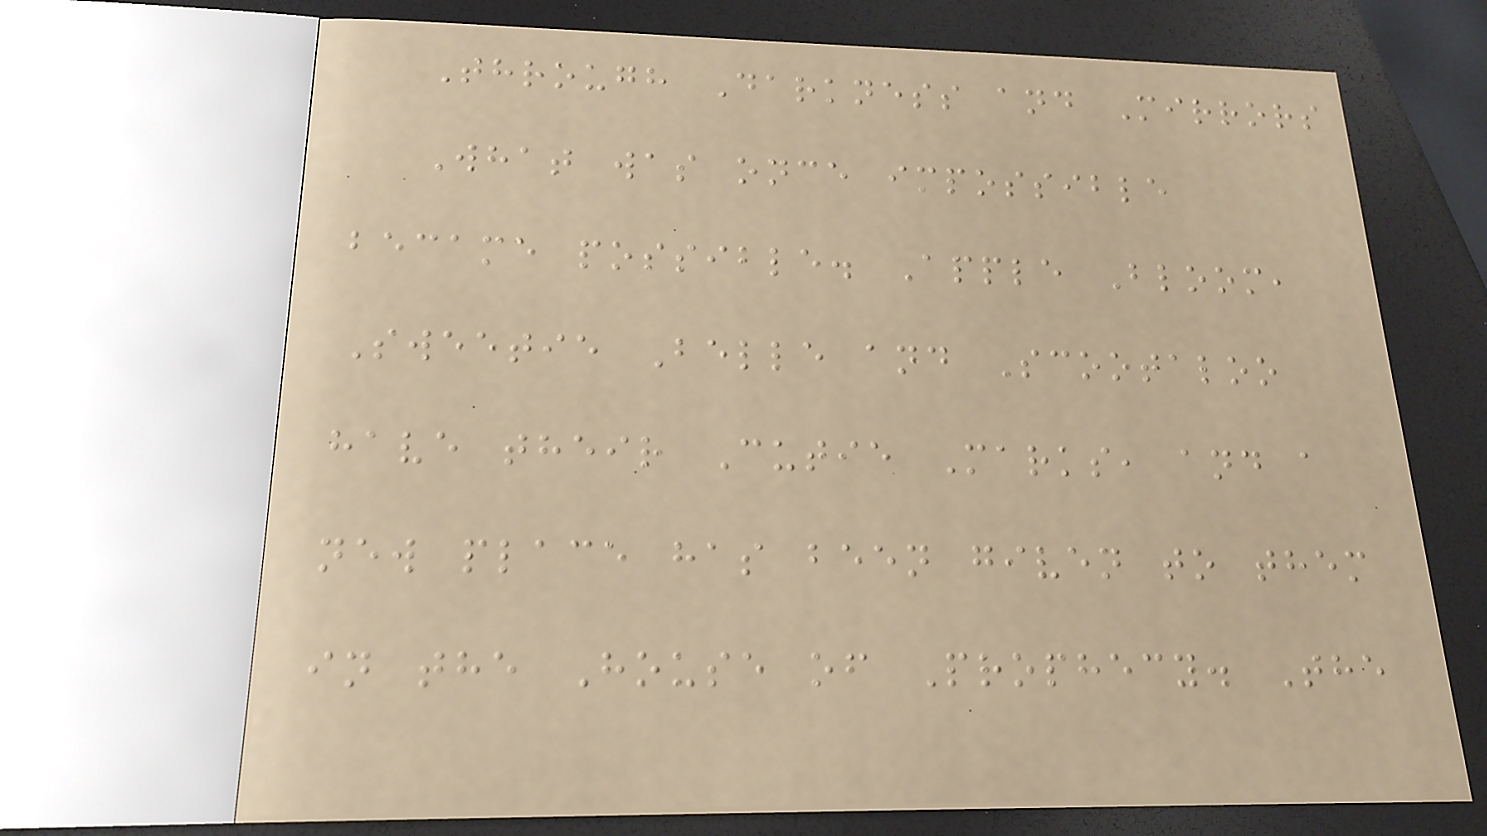Through Darkness and Mirrors
What was once impossible
became possible. Apple Bloom,
Sweetie Belle and Scootaloo
have their Cutie Marks, and a
new place has been given to them
in the House of Prophecy. The
